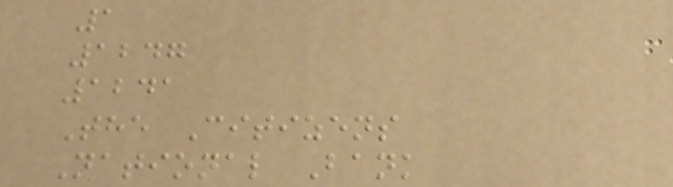1
1247
1241
The Citizens
National Bank
